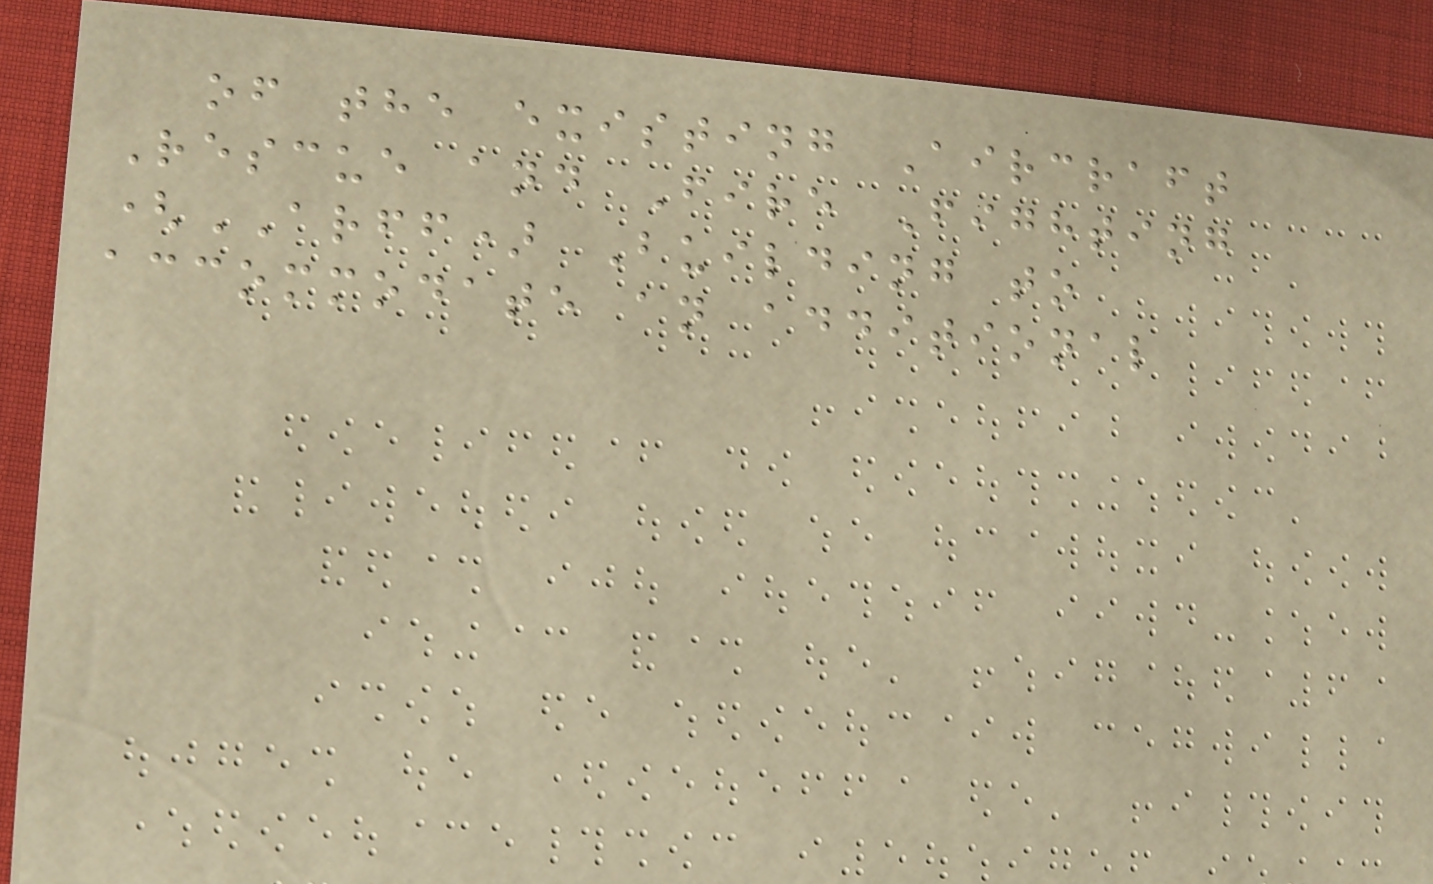of the existing Aircraft
Rescue and Fire Fighting
(ARFF) Building to
accommodate an additional
